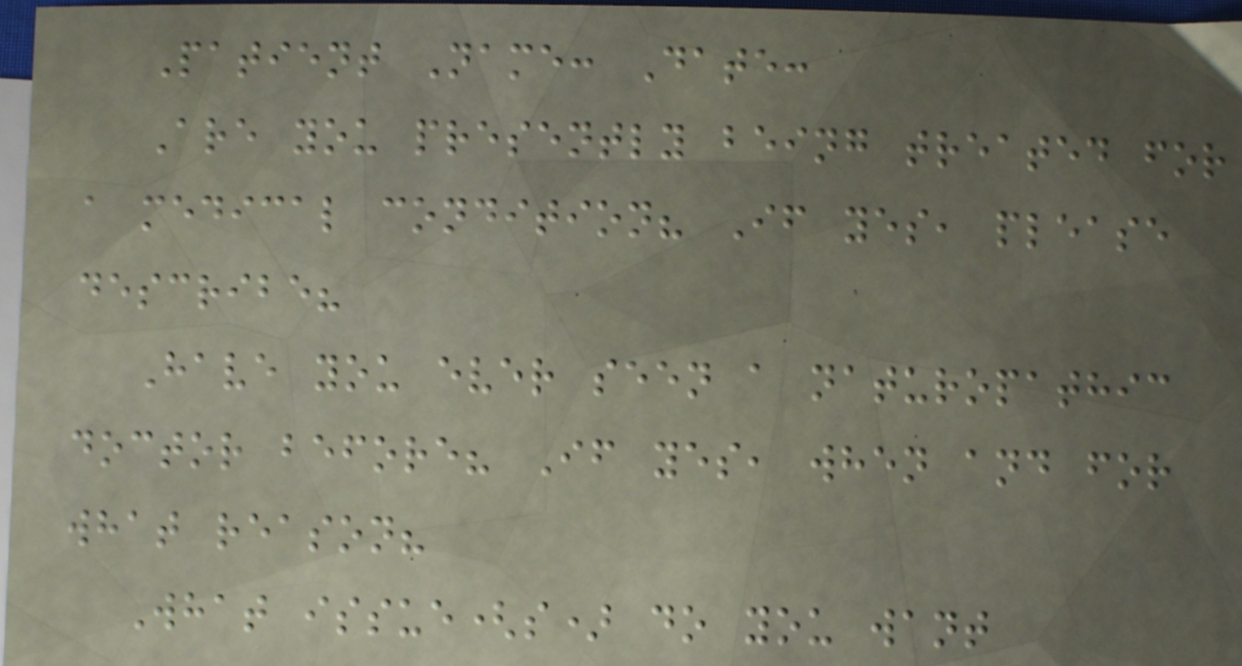Patient Name: Date:
Are you presently being treated for
a medical condition? If yes, please
describe?
Have you ever seen a naturopathic
doctor before? If yes, when and for
what reason?
What issue(s) do you want
